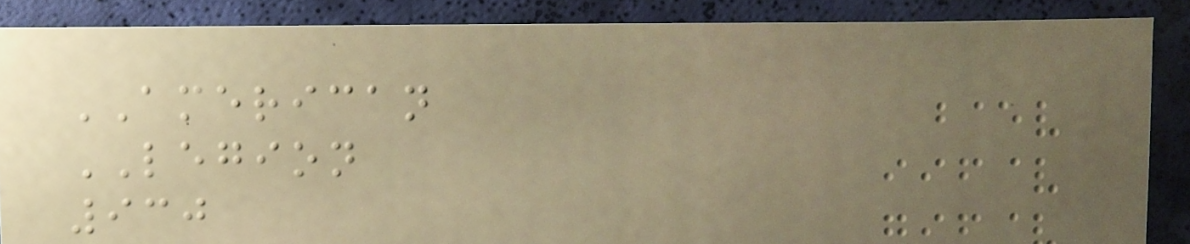AMERICAN
LEGION
930
